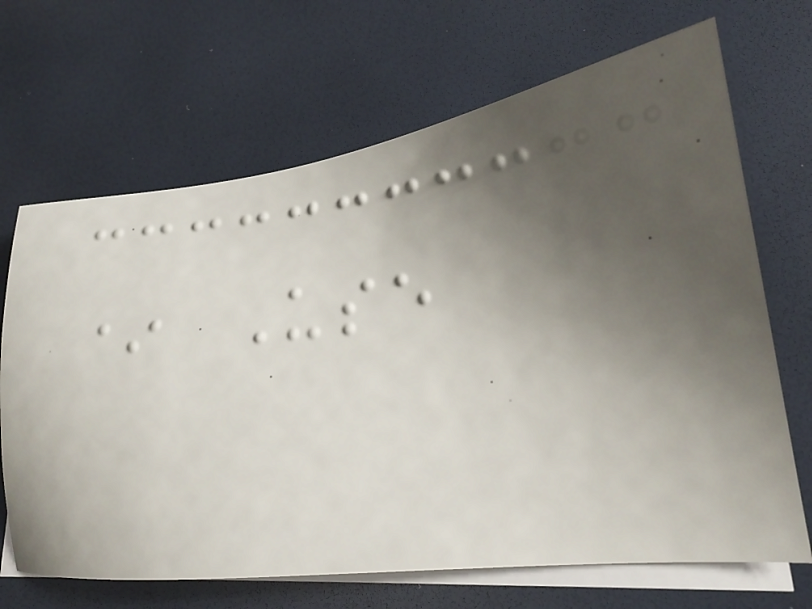* Use
